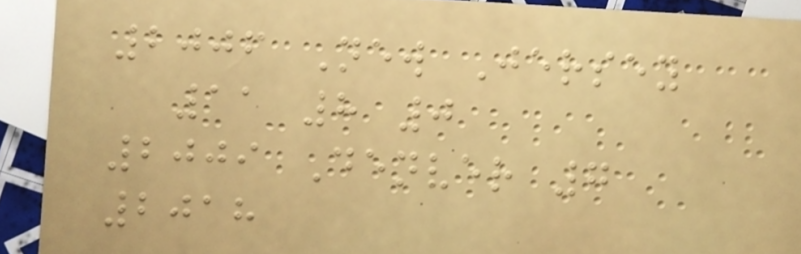2006 New Jersey
11 8 0
2009 Denver 7
2018
